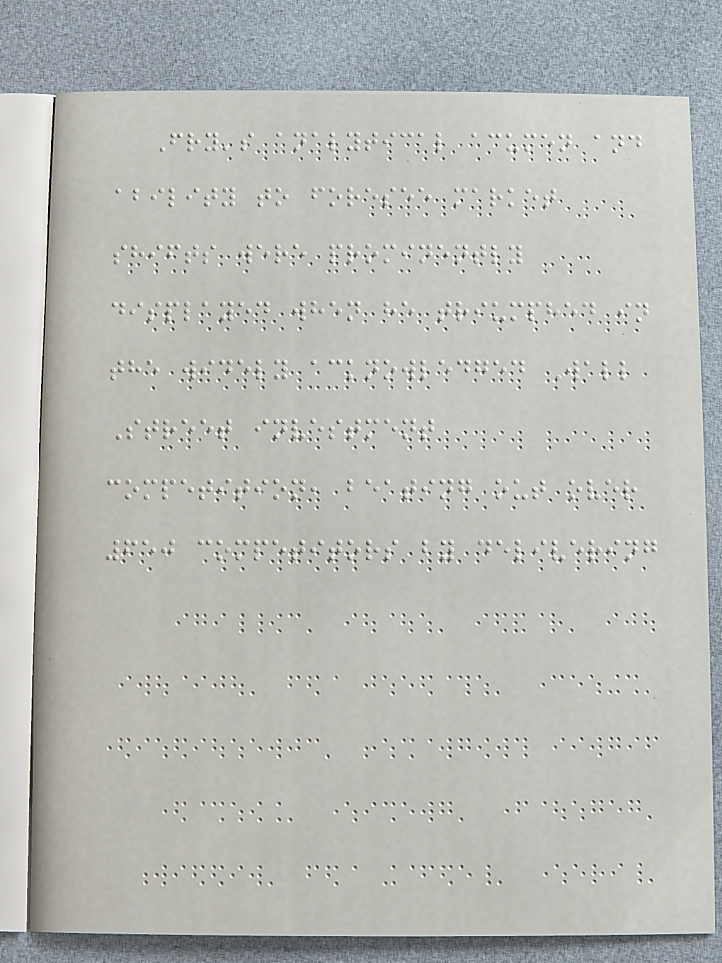Fry's analytical acumen and
ability to foresee market
shifts were prominently
displayed when he triumphed in
the widely acknowledged Wall
Street investment
competition, beating out over
650 competitors by delivering
